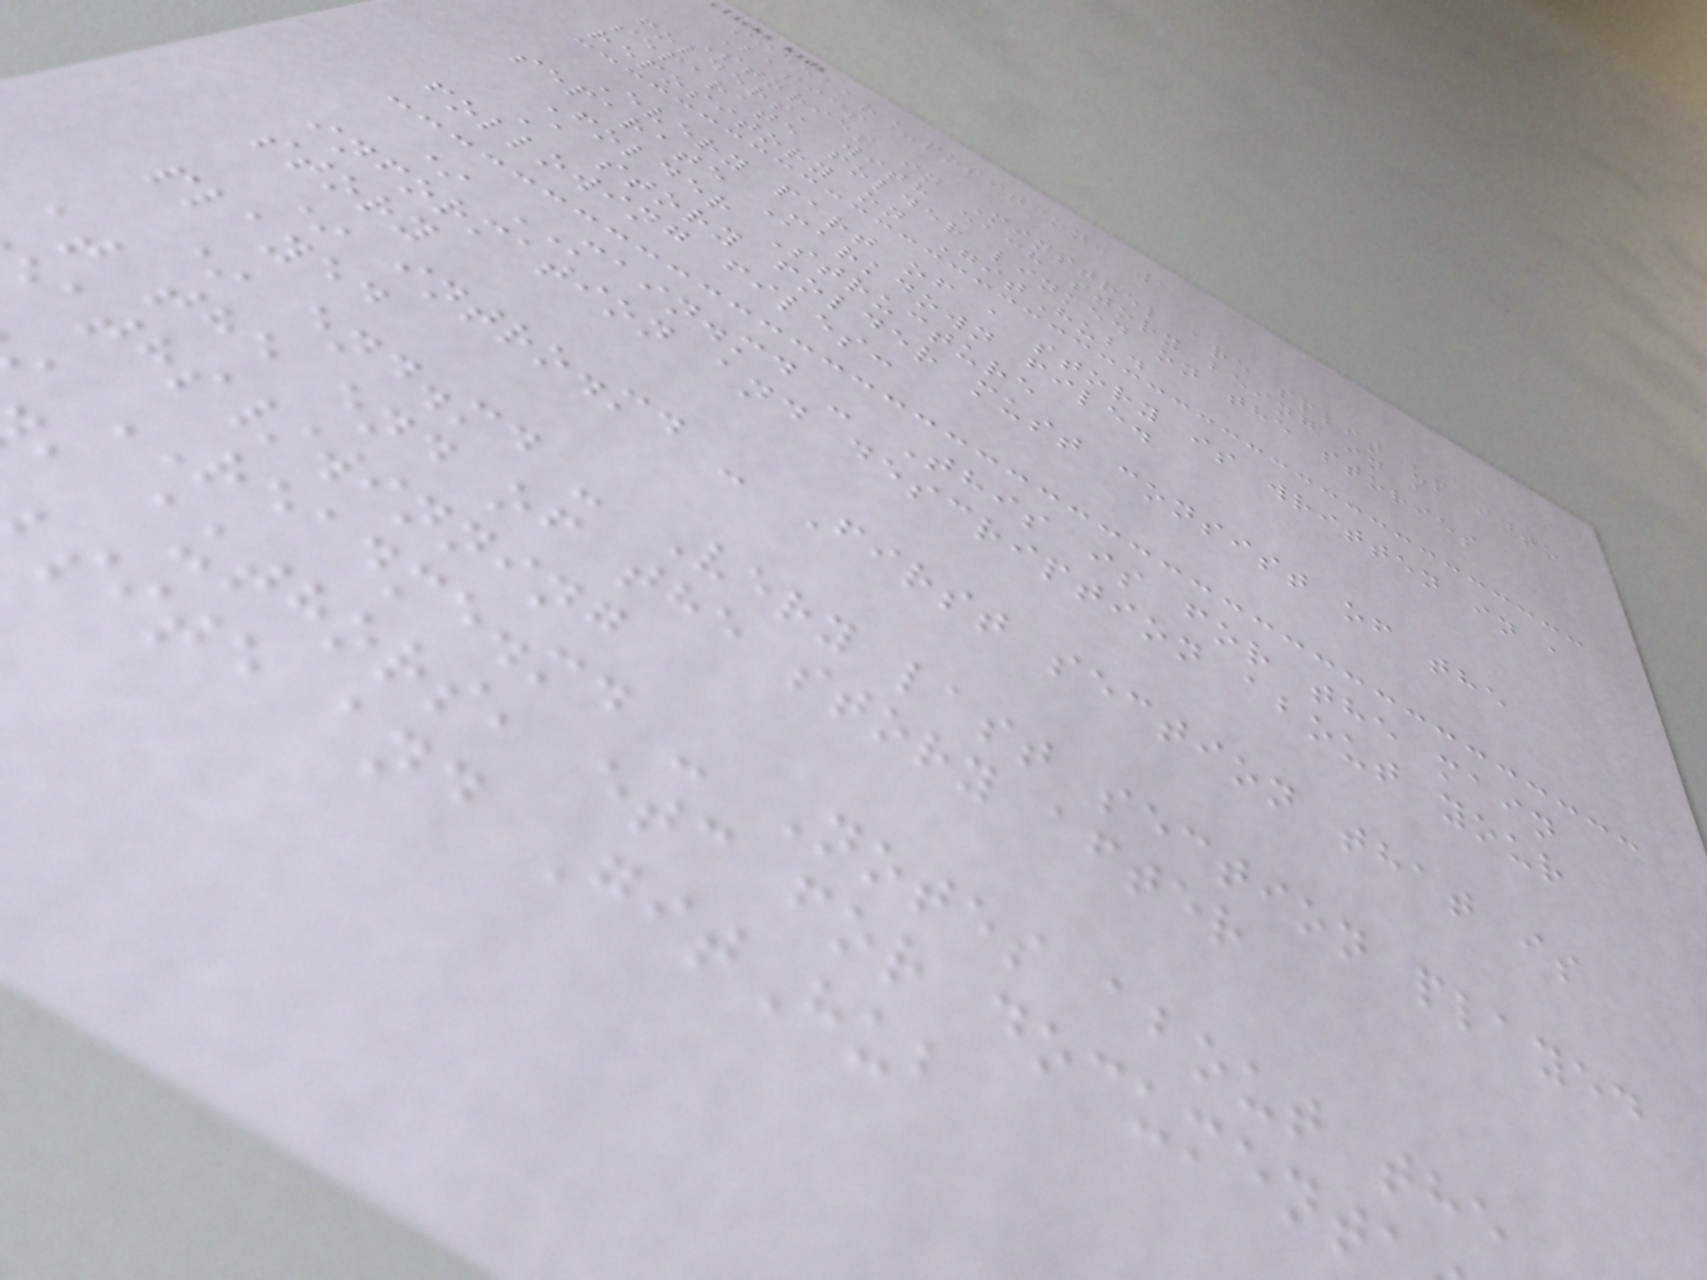sidebar_position: 1
Basics
Stories in Minstrel are split up into
folders, with each story being in a
separate folder linked on the stories
repository on GitHub.
Every part of a story is written in a
separate Markdown file.
Folder Structure
A story folder must consist of the
following files:
* MAIN.md - This is for the main
information and description about your
story
* intro.md - First section that is
played
* end.md - Very last section played
at the end of the story after
aths/winning
README.md - Notes about the
, authors, etc for document
site and GitHub
